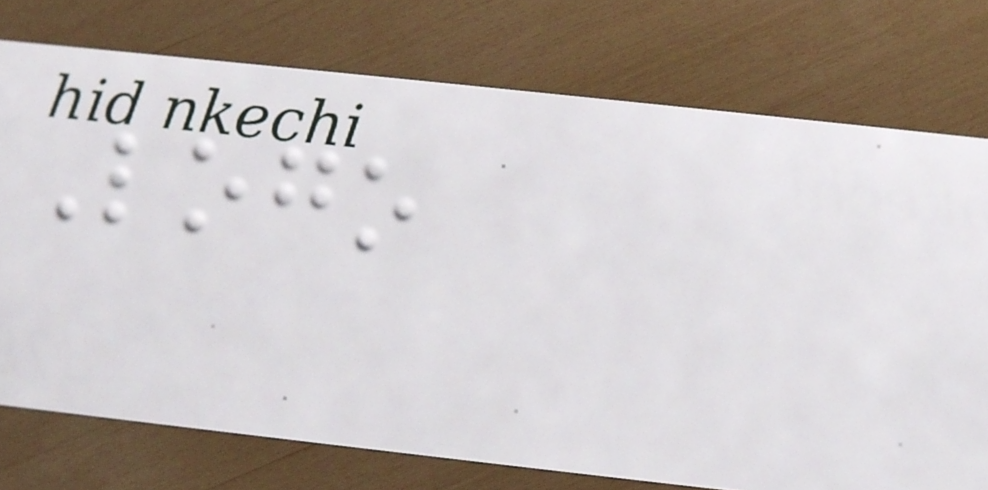Logo
